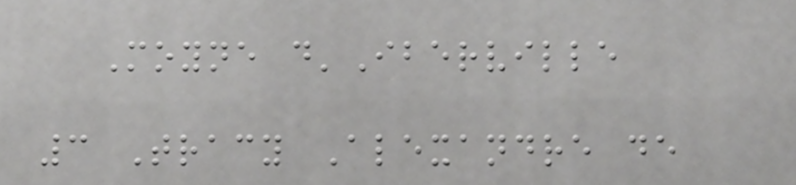Moyne d'Iberville
3 Tracy Alexandre de
